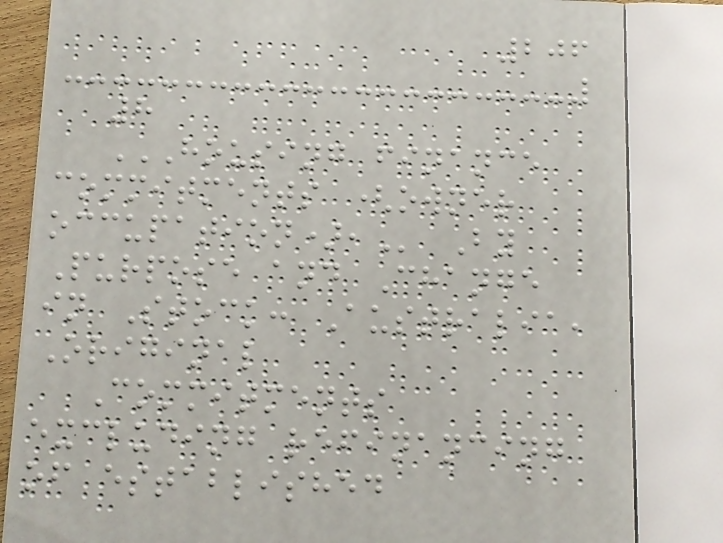206
8
HOUSING FINANCE
COMMITMENTS (OWNER
OCCUPATION), By
Purpose and Change
in Stock: Australia,
Original
Commitments
excluding refinancing
of established
